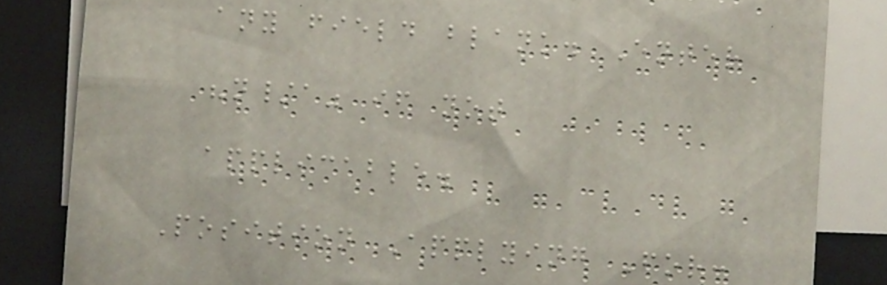any field blank. Enter
"n/a" if not
applicable.
Position Applying For:
